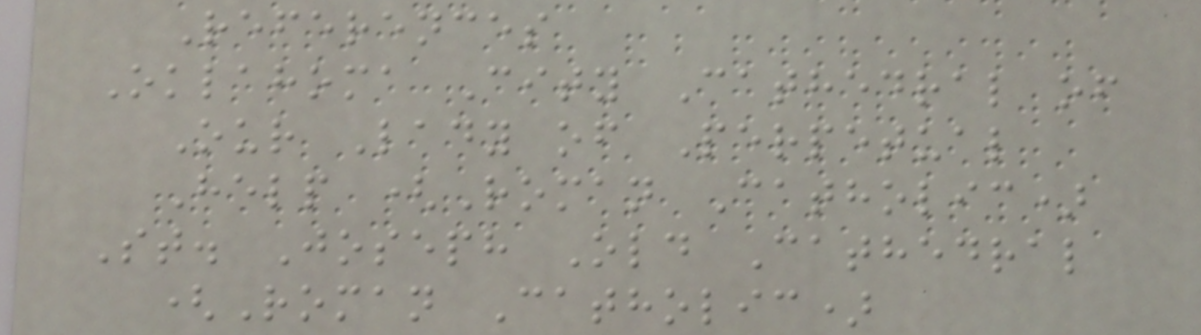References
Oklahoma City Cathedral of
Our Lady of Perpetual
Help (Roman Catholic)
St. Joseph Old Cathedral
(Roman Catholic)
